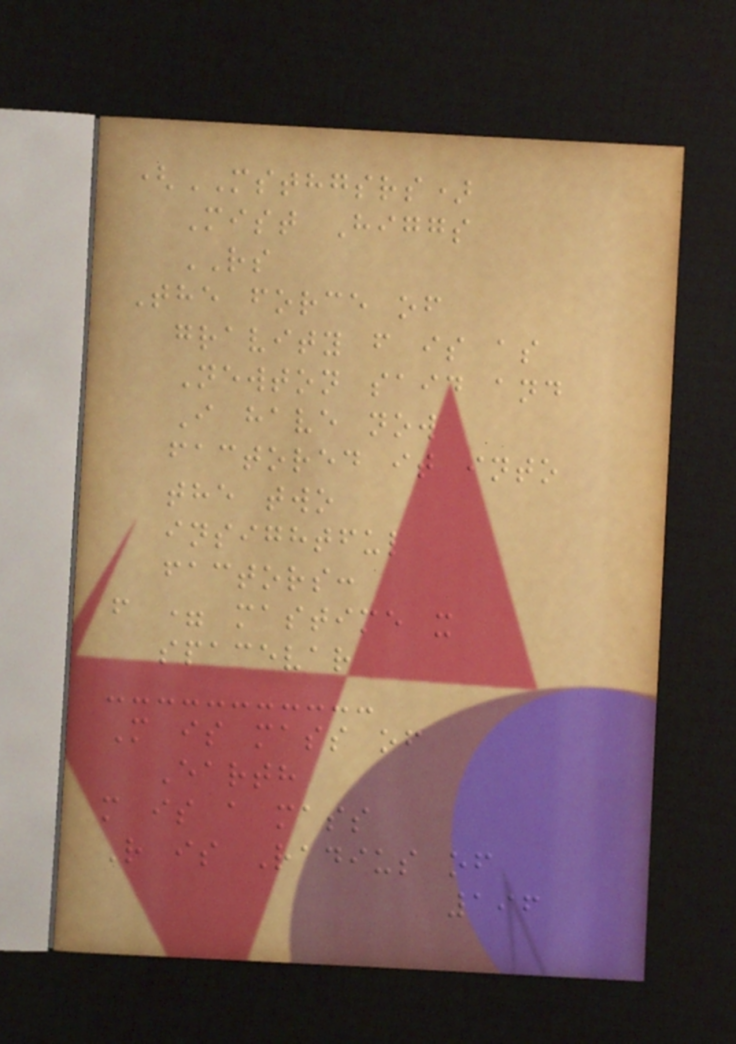(MSTHGSRS)
Mist Higgs
RS
The force of
gravity f is as
Newton said and
I have now
factored it into
the two
insightful
factors:
f = mastime x
spacevar
M is mass of
Earth
m is a mass
R is Radius of
196
